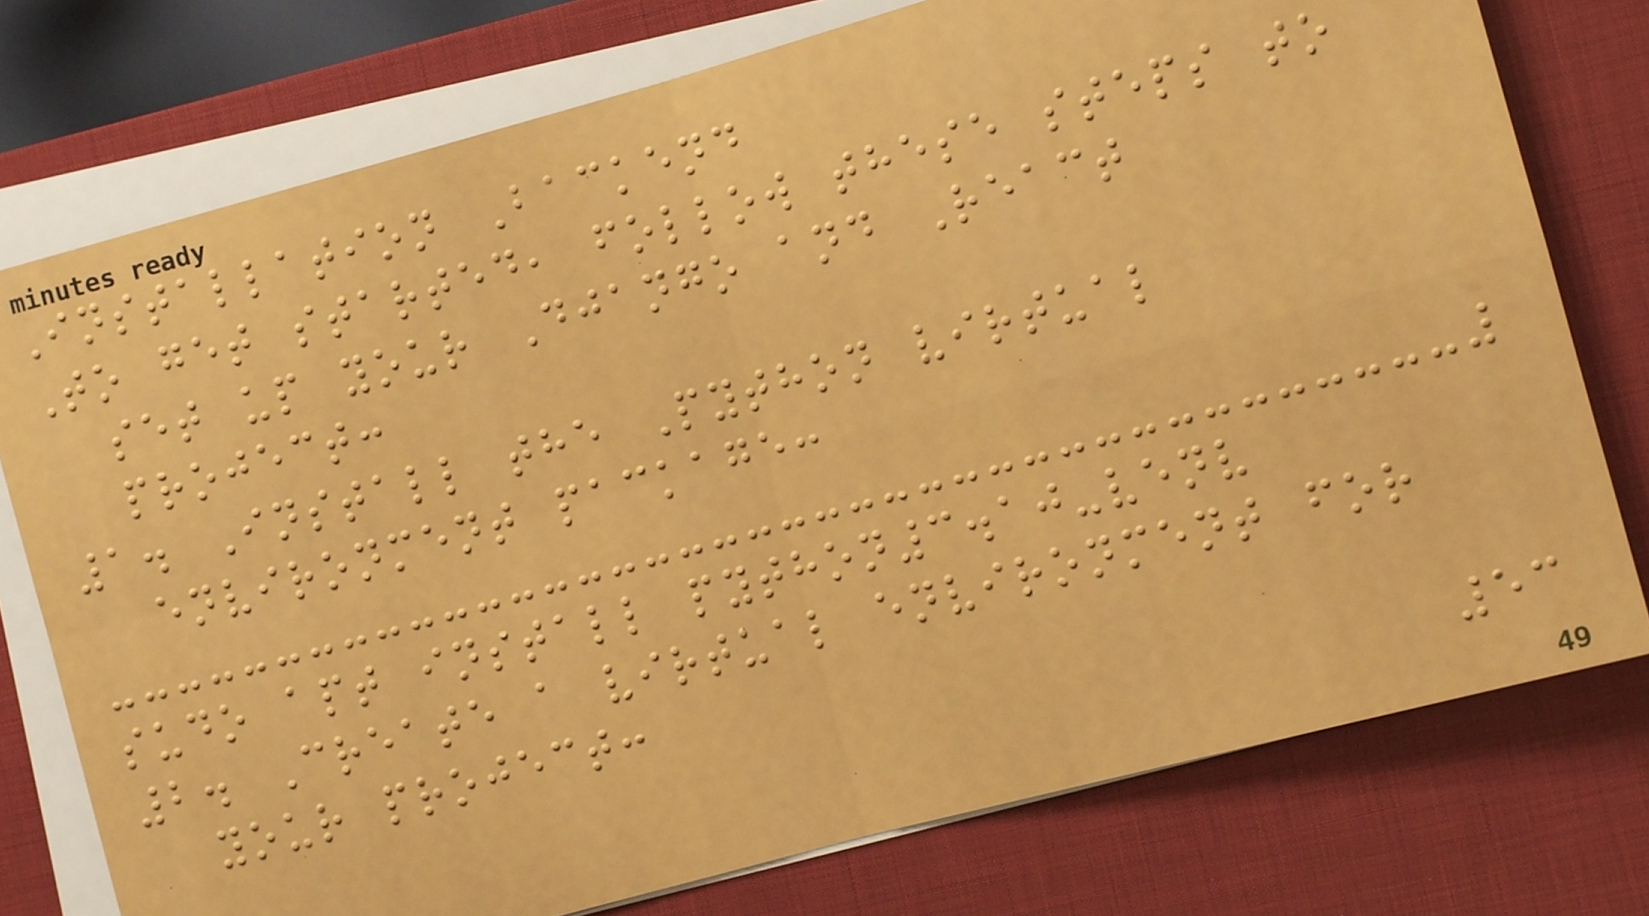Installation Backend
To get started, follow these steps to
set up your Django and React
project:
1. Install the Python virtual
environment package:
sudo apt install python3.10-venv
2. Create a virtual environment for
your project:
53
